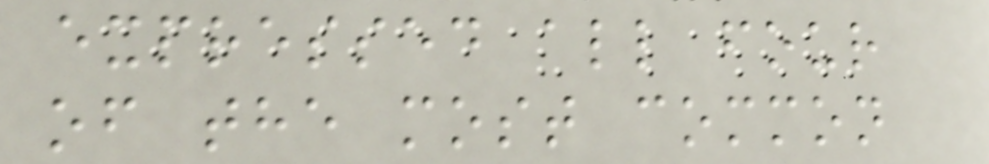expressed all four
of the most common
